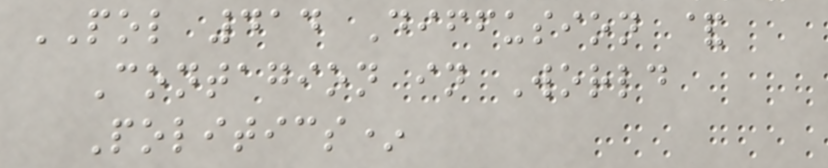POL 414 Diffusion &
Contagion in World
Politics*
